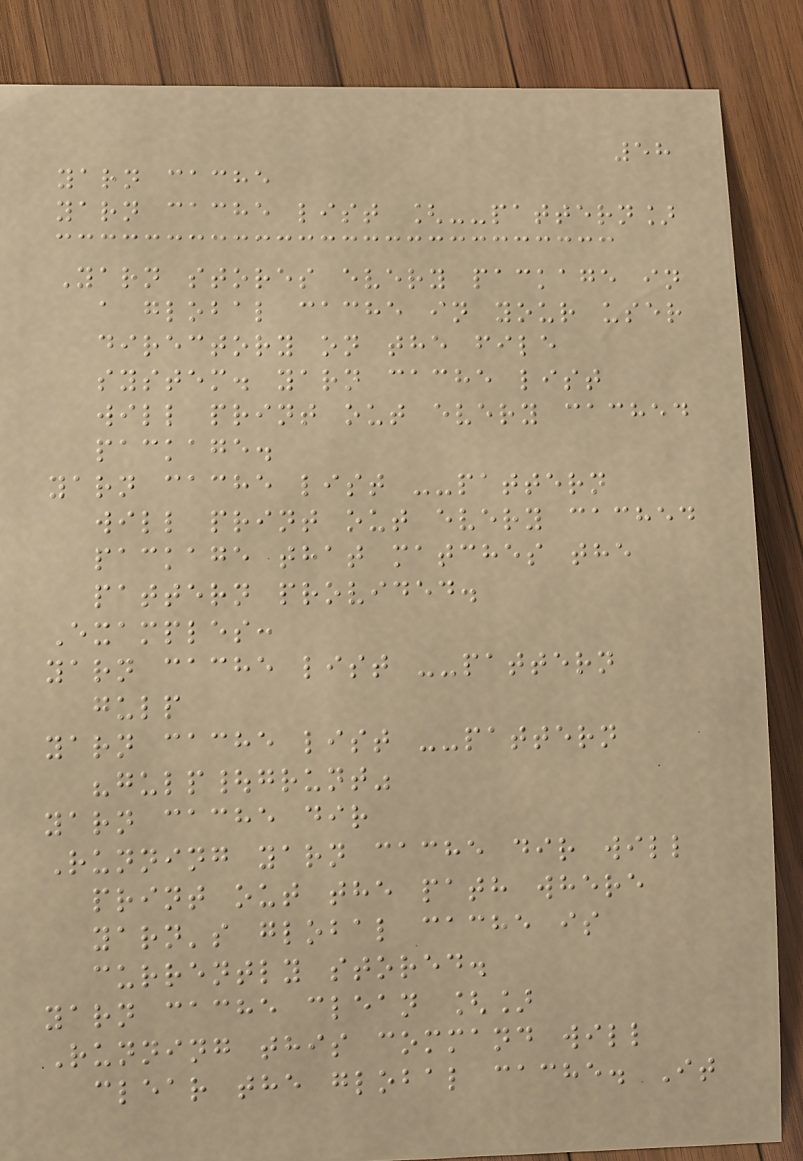58
yarn cache
yarn cache list [--pattern]
Yarn stores every package in
a global cache in your user
directory on the file
system. yarn cache list
will print out every cached
package.
yarn cache list --pattern
will print out every cached
package that matches the
pattern provided.
Examples:
yarn cache list --pattern
gulp
yarn cache list --pattern
"gulp|grunt"
yarn cache dir
Running yarn cache dir will
print out the path where
yarn's global cache is
currently stored.
yarn cache clean []
Running this command will
clear the global cache. It
